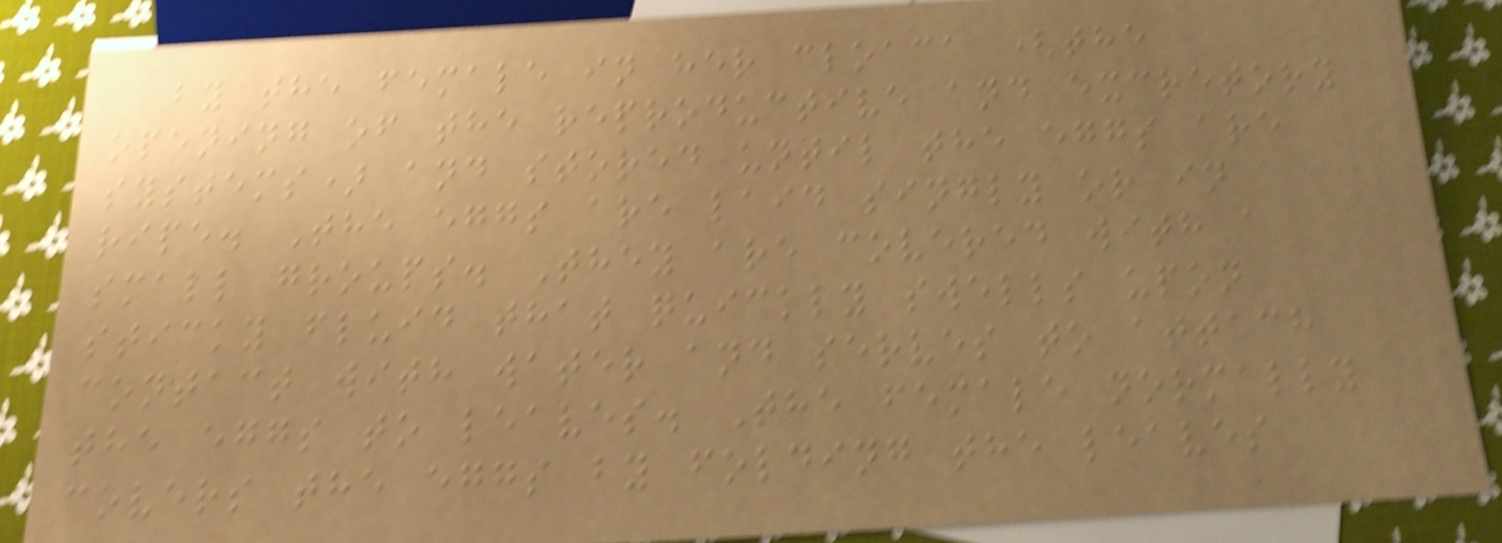by the female in her cloaca (the
opening of the reproductive and excretory
systems) and stored until the eggs are
ripe. The eggs are laid singly or in
small groups. They are covered with a
sticky fluid that quickly swells upon
contact with water and serves to attach
the eggs to leaves. The female normally
covers the eggs by folding the leaves
